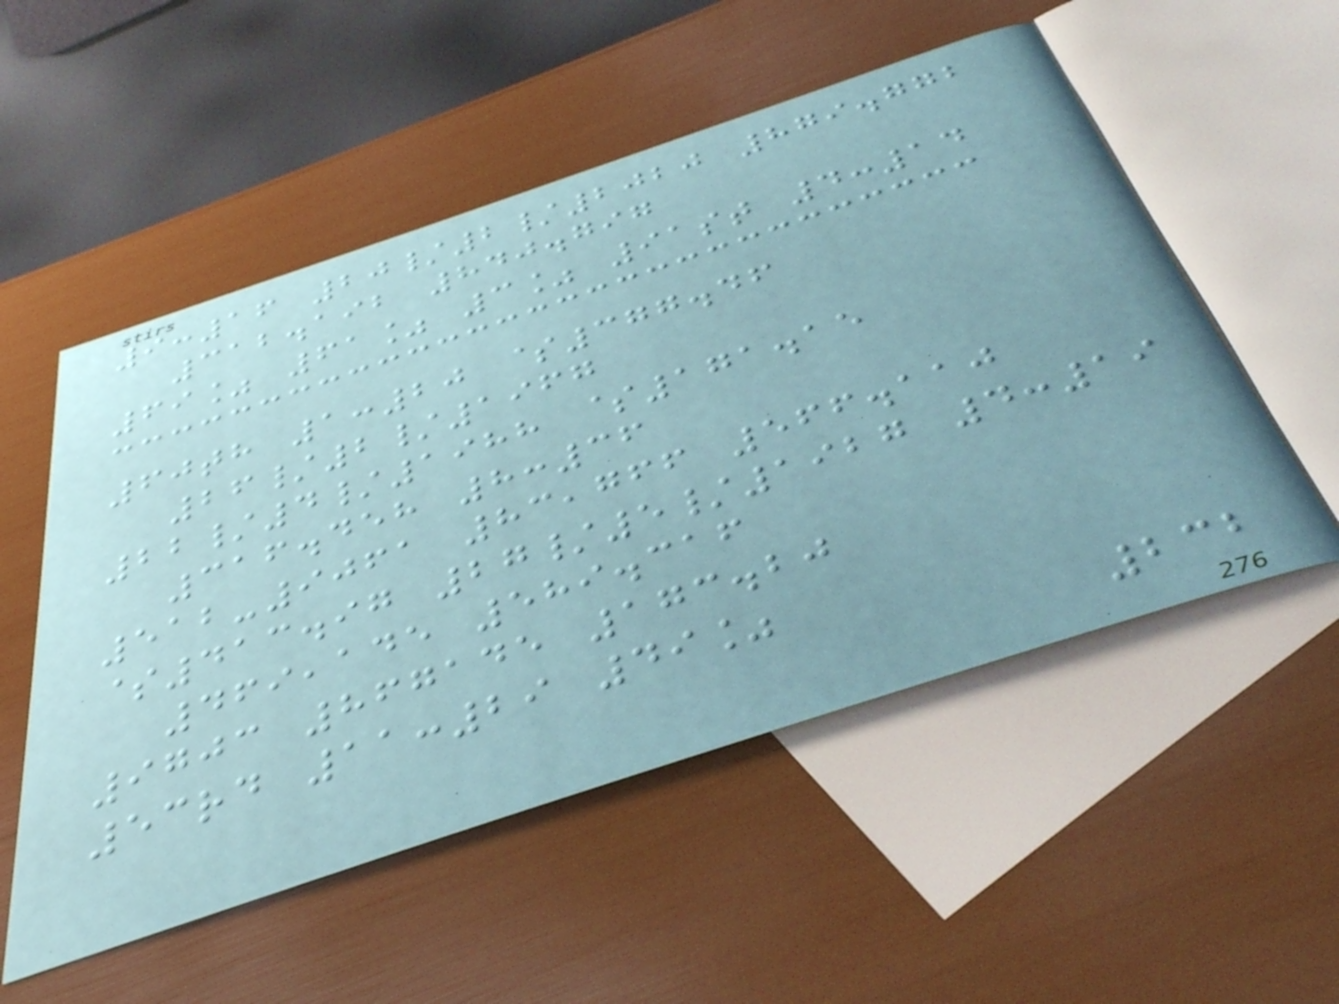9:16 20/2/2020 879.772
312.192 840.797
69% 61% 3% 91st 4:14
60th 1:20 $377.46
26/2/1967
22/4/1988 $171.15
316.458 8:36
512-9061 83,766 566.110
$413.97 27/5/1927 4:19
469,145 589.316
9703 867145 173.20
53rd 11:29 49%
232
